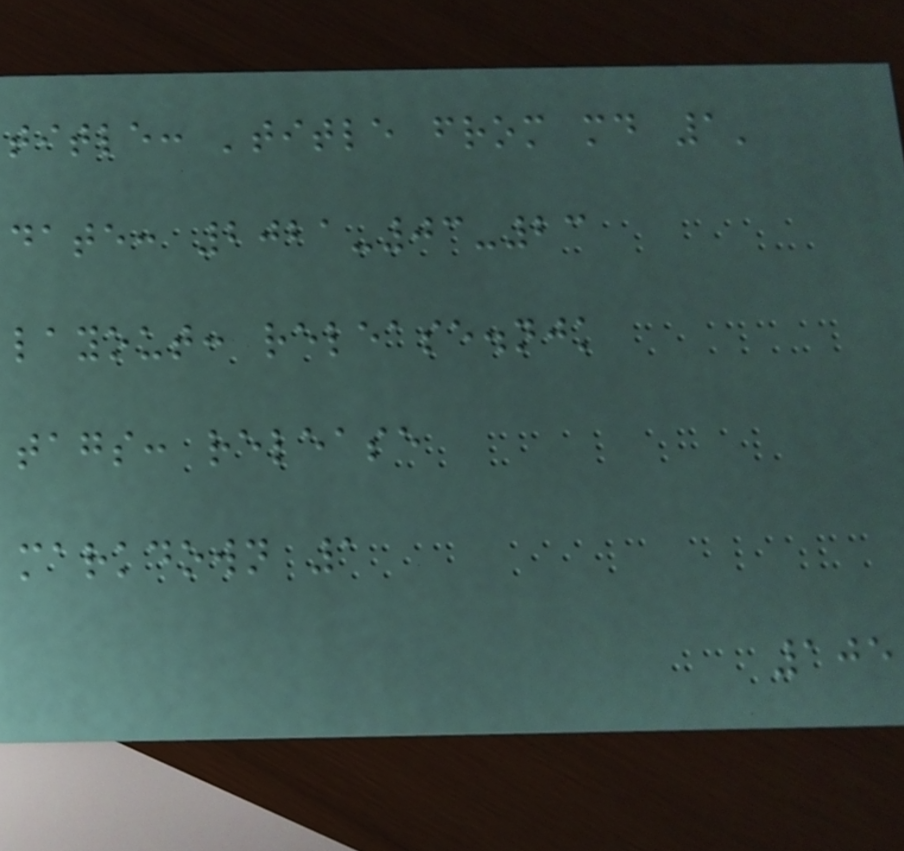title: 'title from md 1'
date: 2021-03-23
layout: release.njk
tags: release
markdown 1
105
